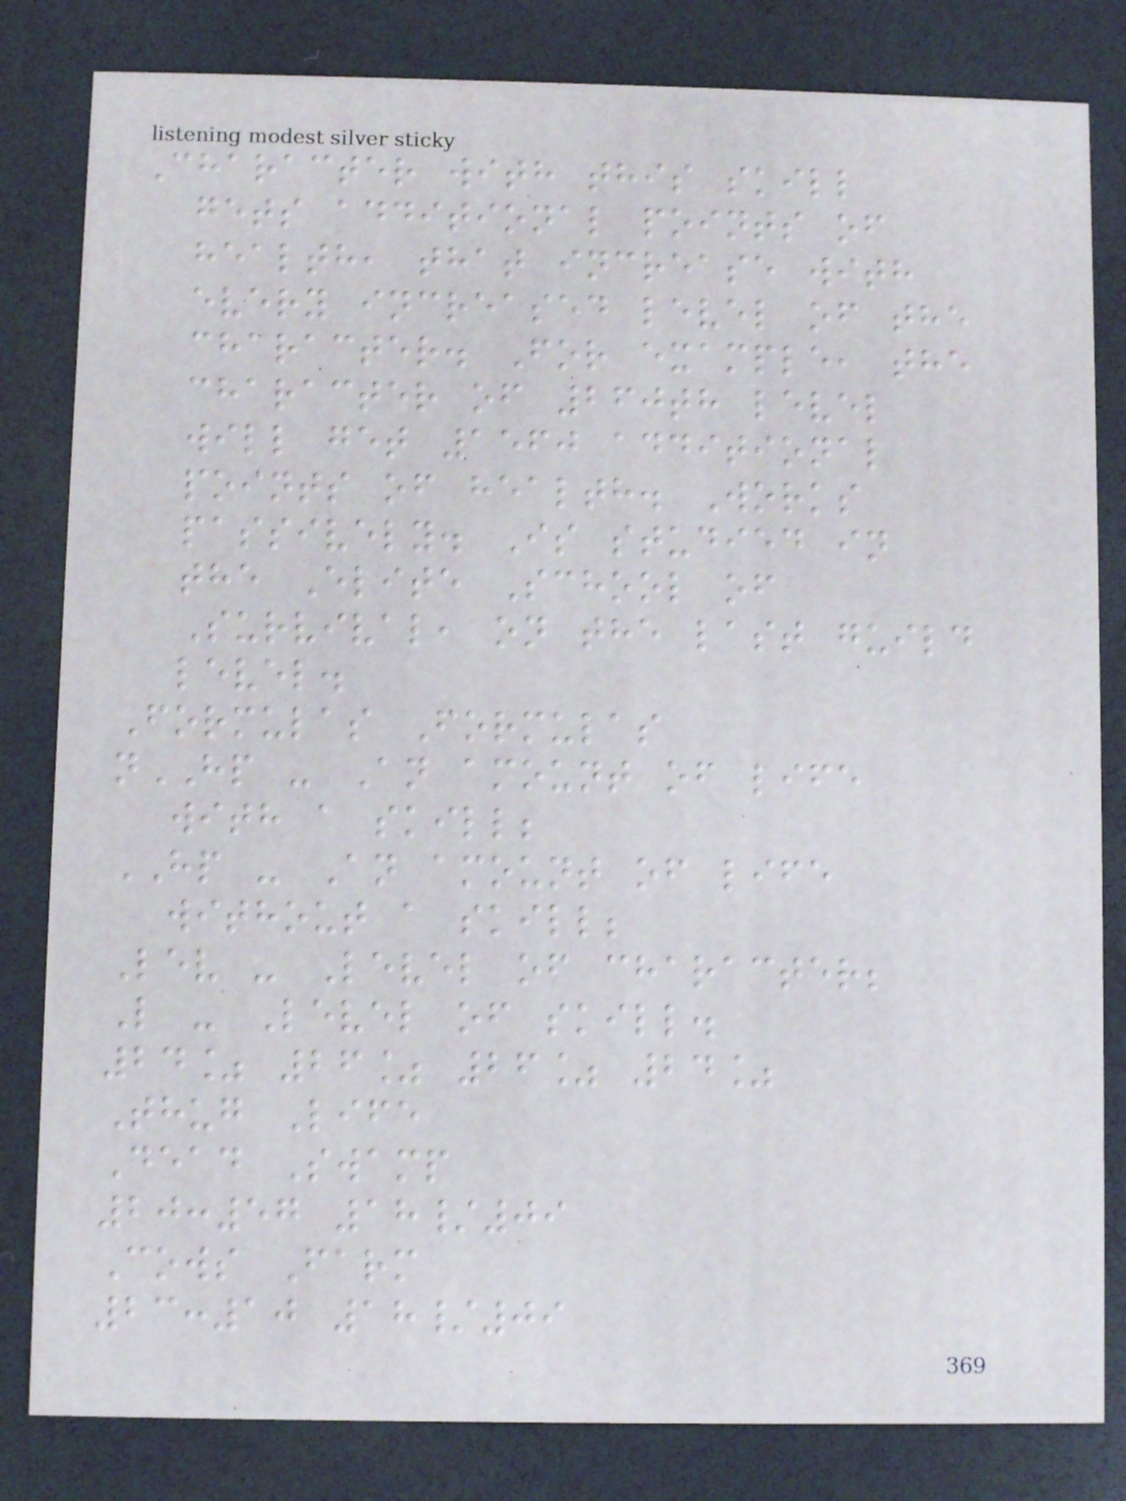Character with this skill
gets additional points of
health, that increase with
every increased level of the
character. For example, the
character of 260th level
will get 1560 additional
points of health. Works
passively. Is studied in
the Elite School of
Survival, on the last guild
level.
Formulas Formulas
nHP - An amount of life
with a skill;
HP - An amount of life
without a skill;
Lev - Level of character;
L - Level of skill.
24% 26% 26% 24%
Thug Life
Dead Swamp
20:57 18/09
Cows Farm
23:10 18/09
